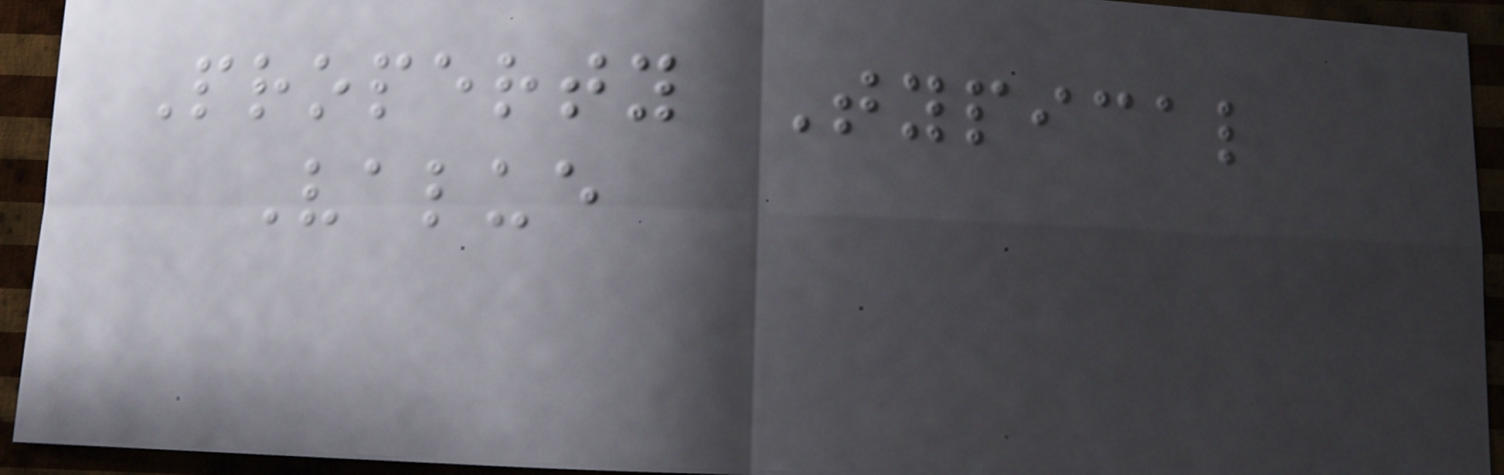Property Typical
Value
